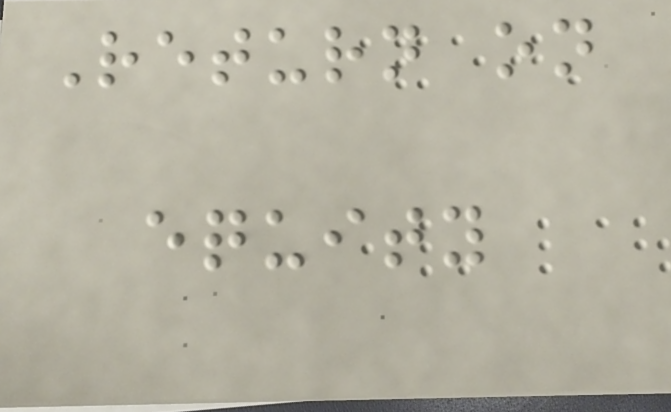Return on
equity
